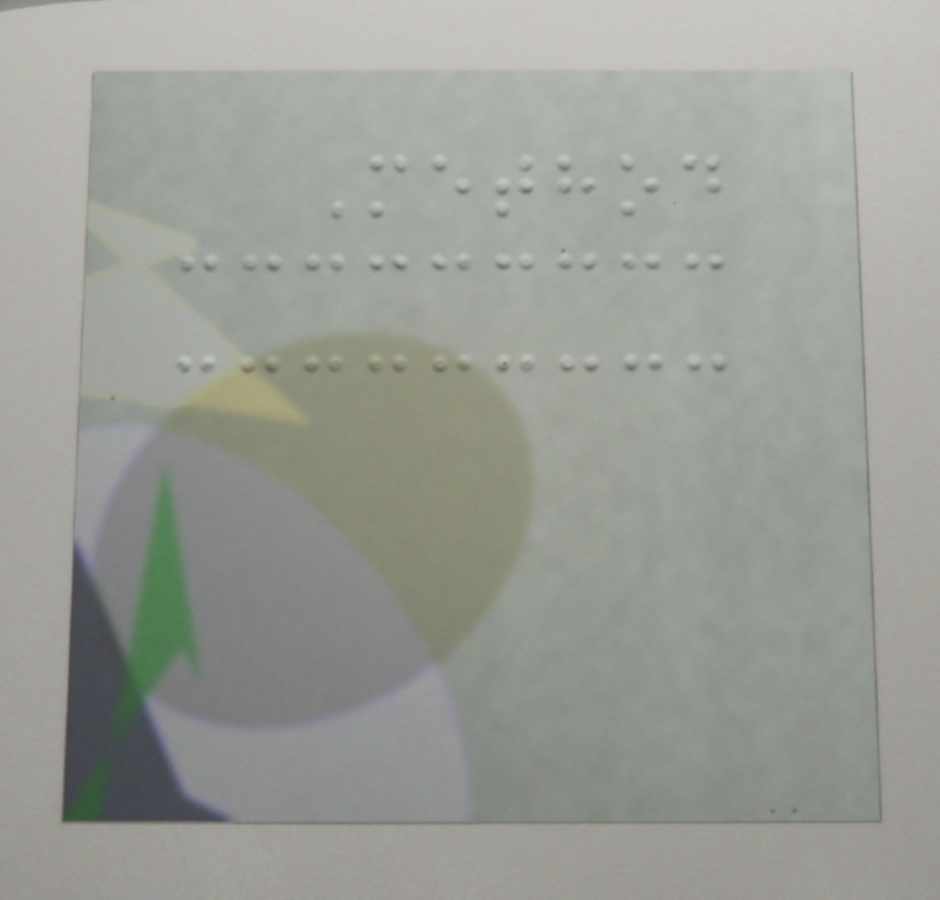Method
